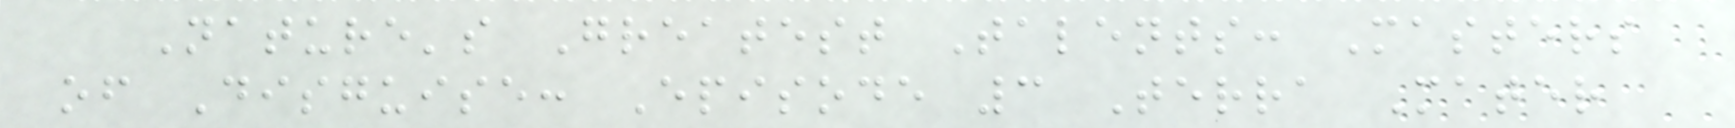Nature's Greatest Talents: Masters
of Disguise: Episode 3 Terra Mater
